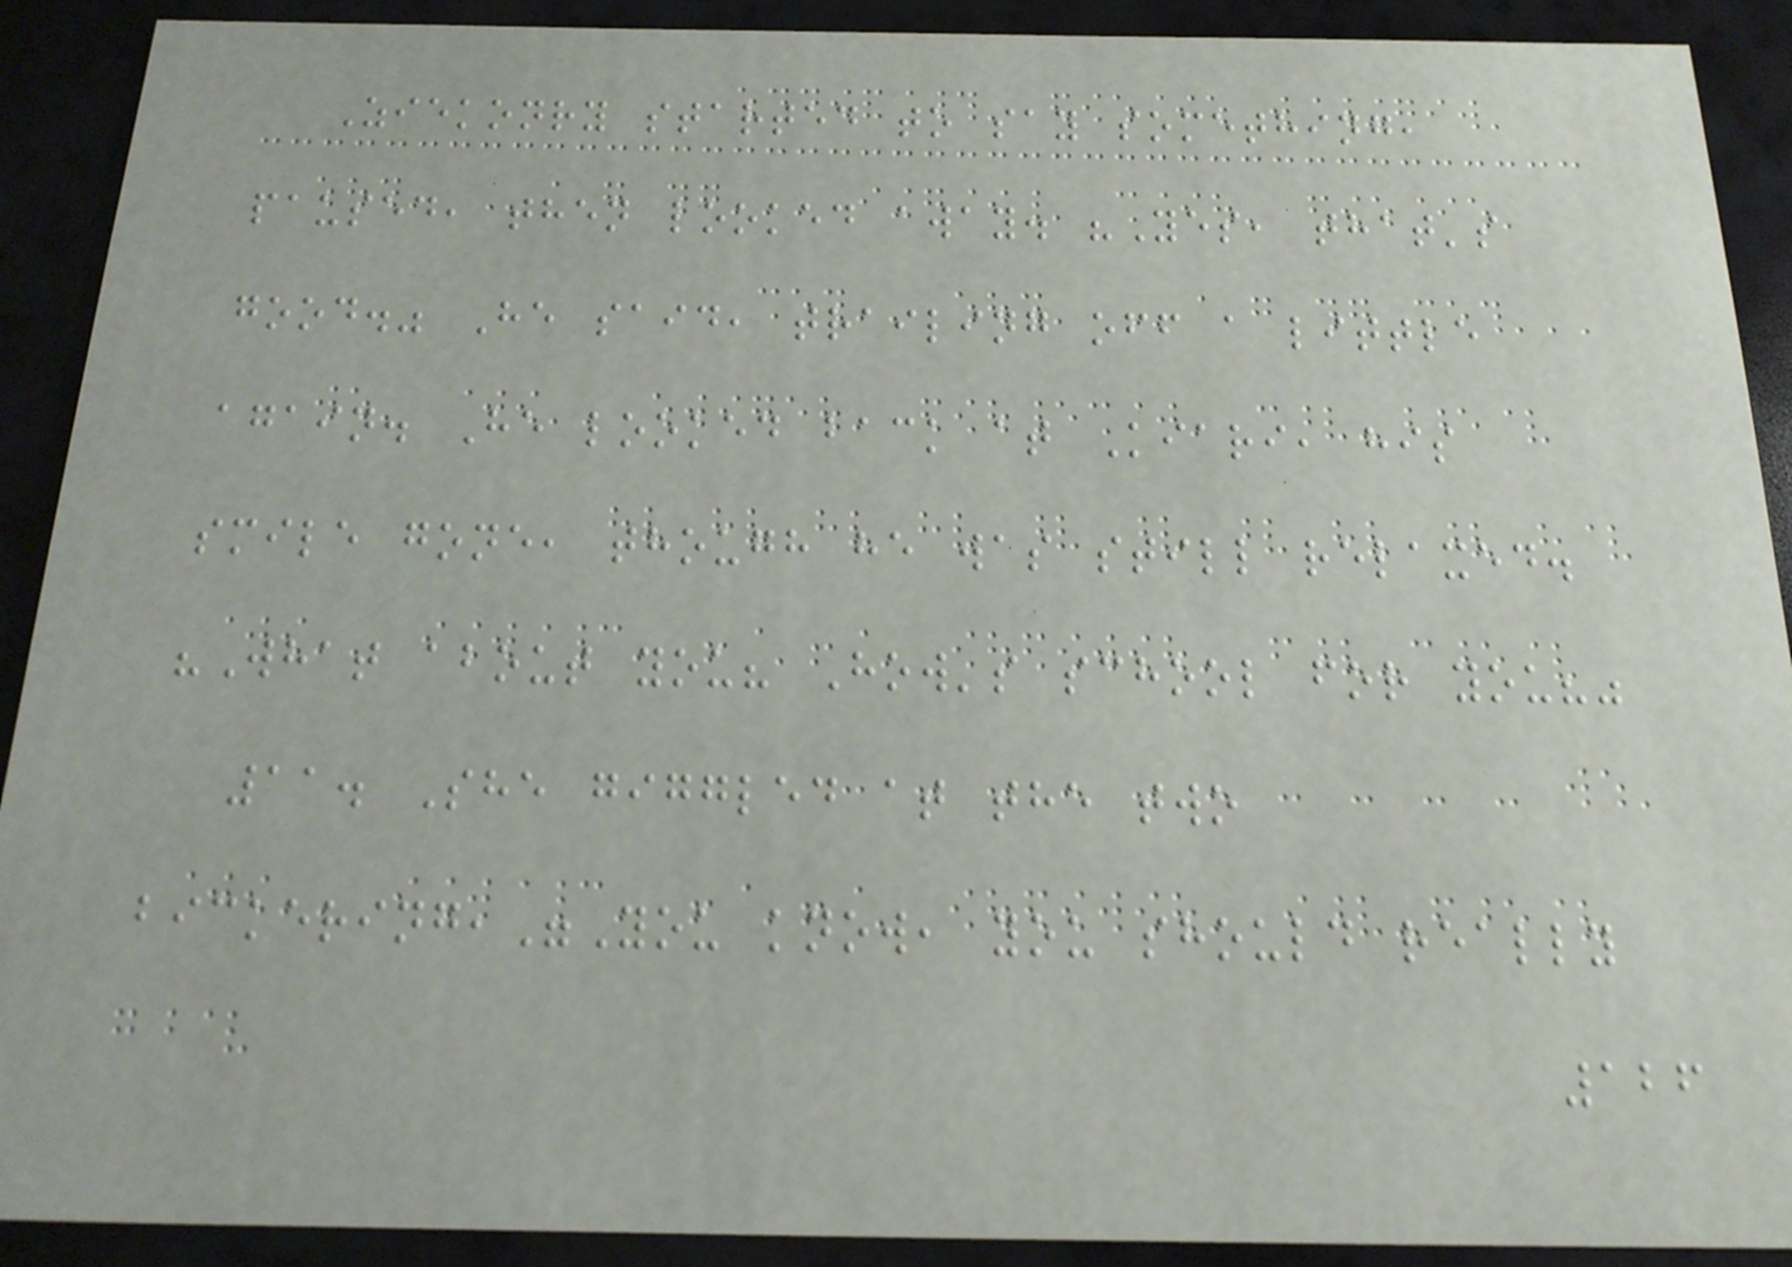Ziekonry started to say something,
paused, then looked away. "Yes, that's
good." He said, trailing off a little
again. He looked back at Kiari, his
smile gone, though he was still relaxed.
"What about you? How's school for you?"
11. She giggled at the two
bickering,"You know, you should really
126
